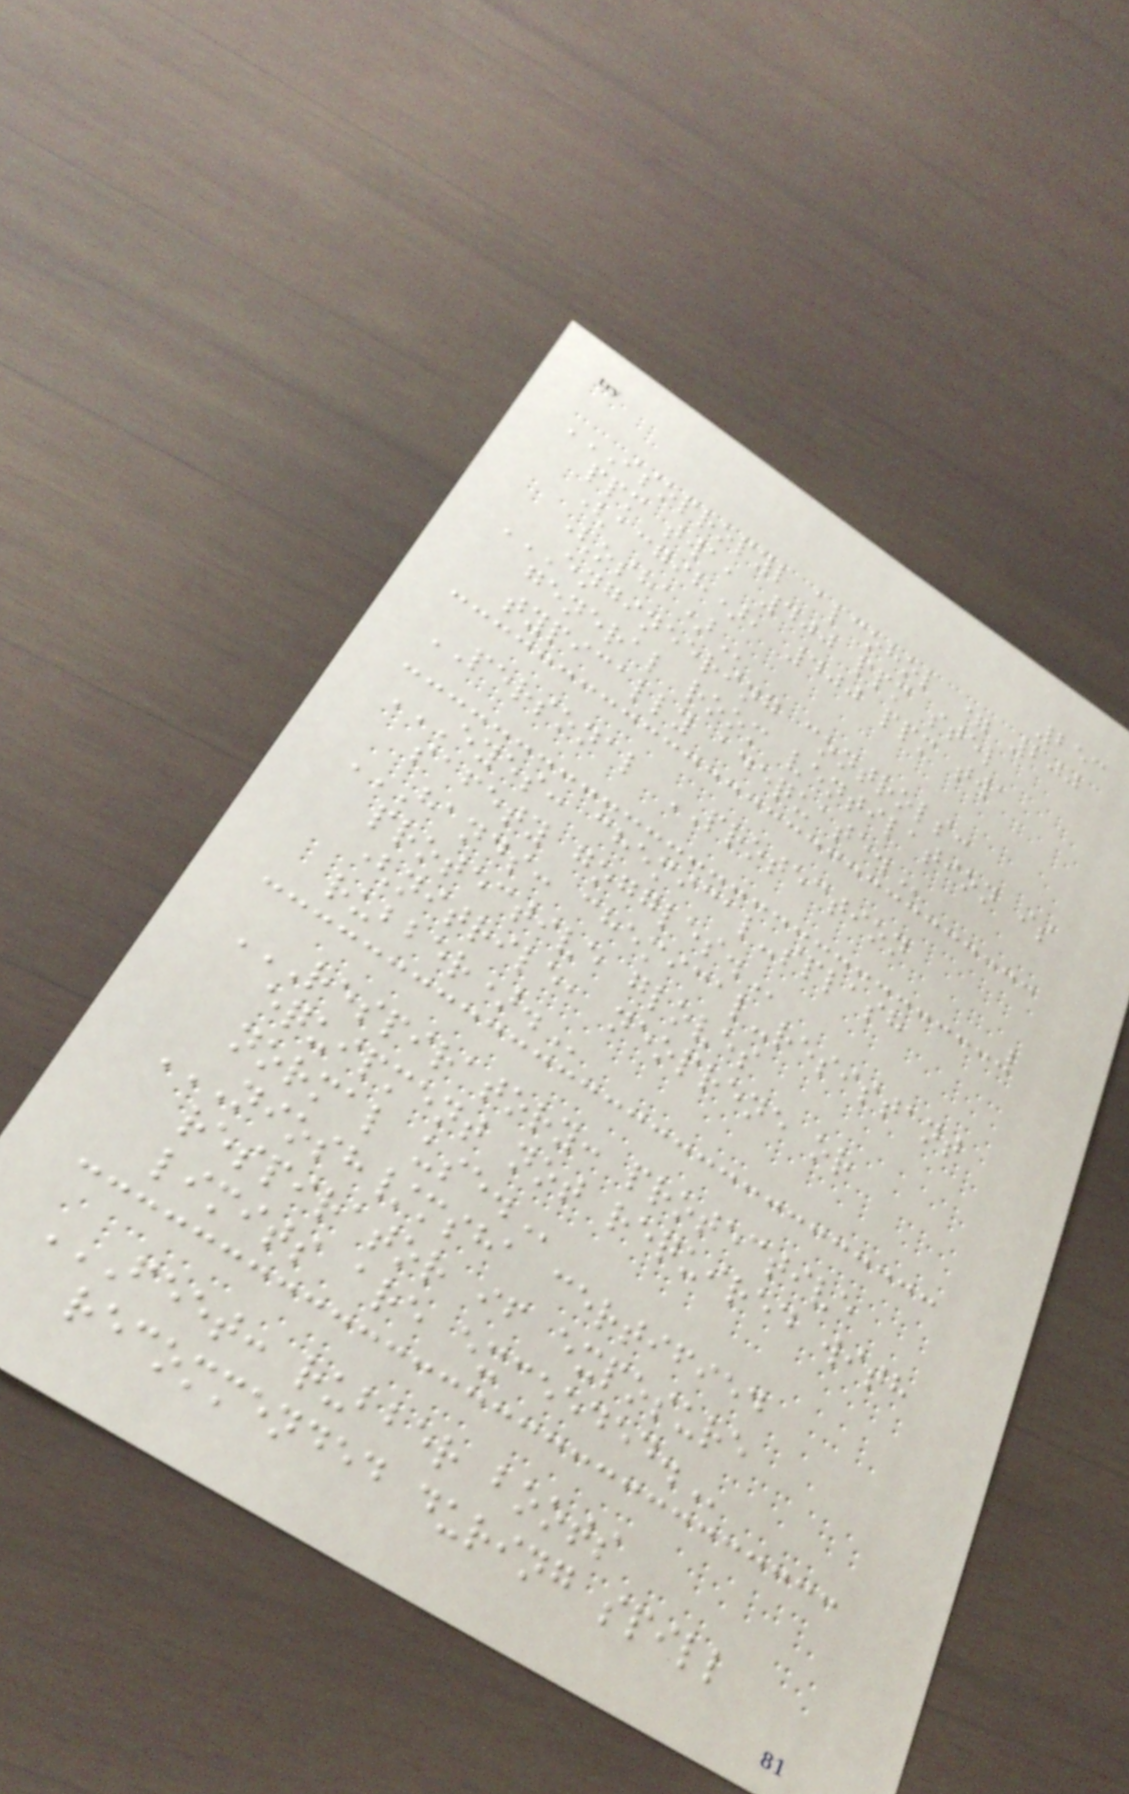253
ISOPROPYL ALCOHOL = 200
PPM TWA, 400 PPM STEL
(ACGIH), 400 PPM TWA
(OSHA)
ENGINEERING CONTROLS:
GENERAL ROOM VENTILATION IS
TYPICALLY ADEQUATE.
PERSONAL PROTECTION
EYES: CHEMICAL-SPLASH
SAFETY GOGGLES.
HANDS: CHEMICAL-RESISTANT
PROTECTIVE GLOVES
(NITRILE, NEOPRENE OR
RUBBER).
RESPIRATORY: PROTECTIVE
EQUIPMENT NOT REQUIRED WITH
NORMAL USE.
NIOSH/MSHA CERTIFIED
RESPIRATOR IF EXPOSURE
LIMITS ARE EXCEEDED.
FEET: RUBBER BOOTS
RECOMMENDED DURING SPILL
